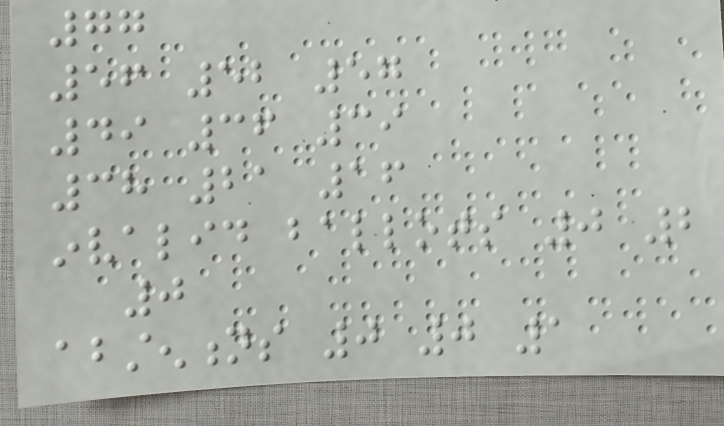77
56 52 57
49 36 39
38 21 16
invalid ballots 0 2
0
abstentions 0 0 1
